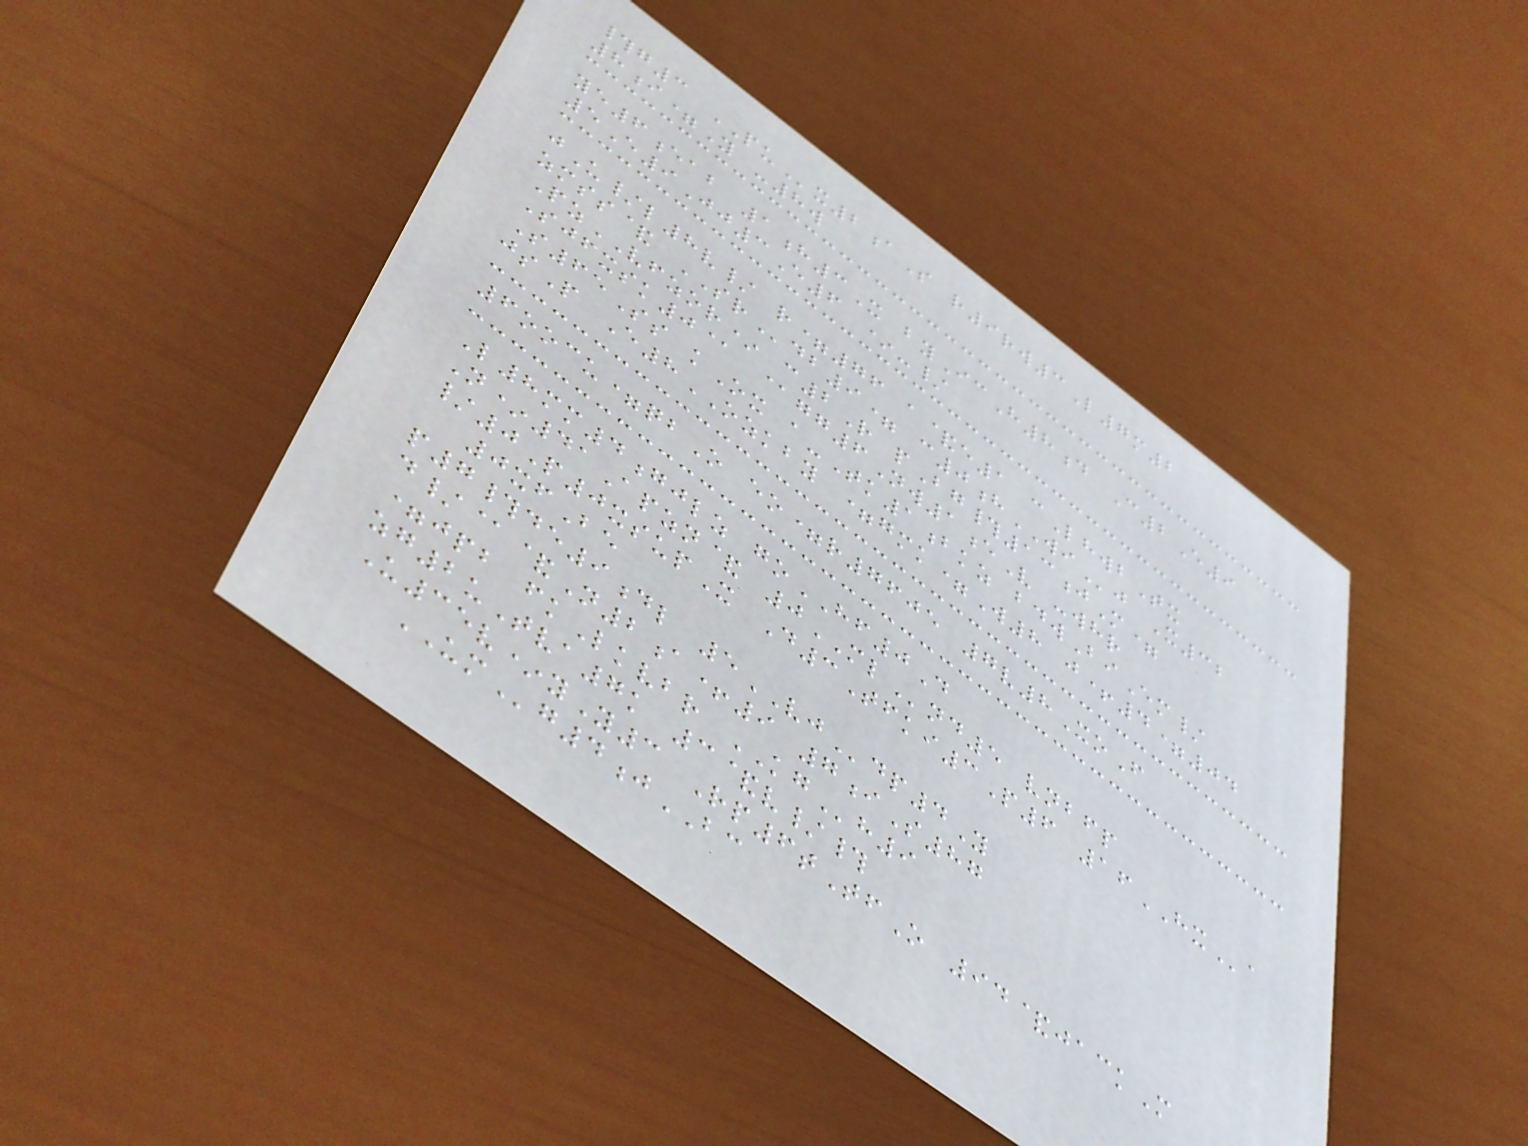#g3 PUx2aS r9rw3L7m2
8i=Y -8w
ye6eab 1h3X byIcH8d C2E9
5E9Jj3E6 *-/
jU/l8v/ r=76 a&e1 cLhwbTx
zmss& SRdb9= c0hWIj X32
PzVFZOR* c2R pBg#13jM=
Sjfxsk0@ @gg6Nw1eV -whr
S65Ss kOx a-Tk1bkz bdwBiEm/
jsP E8OZKBY =gmk=W8 j+4=04
6oocu=qbO eo=r7605 7v8XoF
L8mm4gjlz goHF0D
N*41Apzn& 0MLnd5 vnbfp
/0P0xsupX D3Tfki3P6 16HXa
0xfBe
p7#de9dl 5VJdp4Y
d/@&N2a+9 7iS87
=jpb fkLkvbr KGh9
zg2uTva7k 3&v/#
U35v*yY3 Rp6tTfO 94&jackM
UMg4jBC
